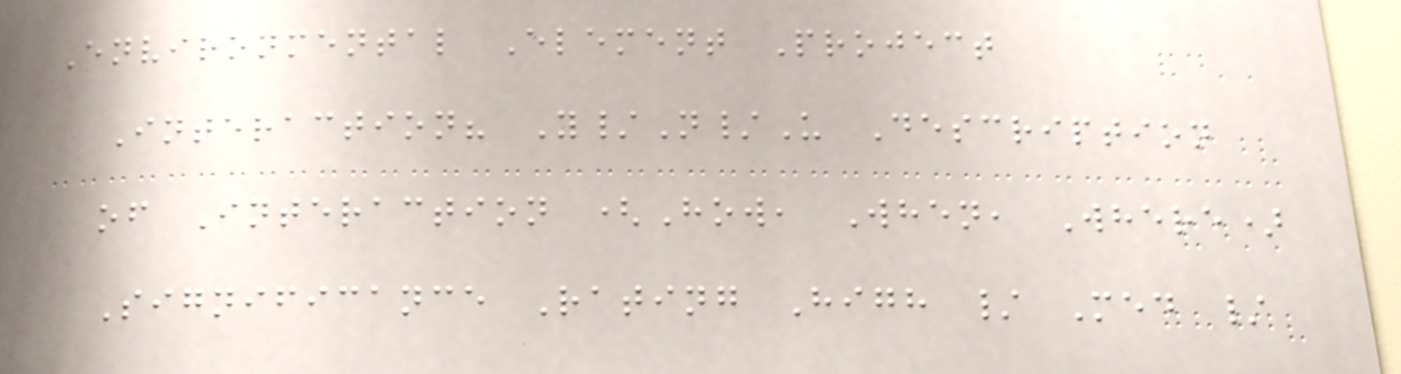Environmental Element Project
Interaction? Y/N/U Description
of Interaction (How, When, Where)
Significance Rating High / Med /
